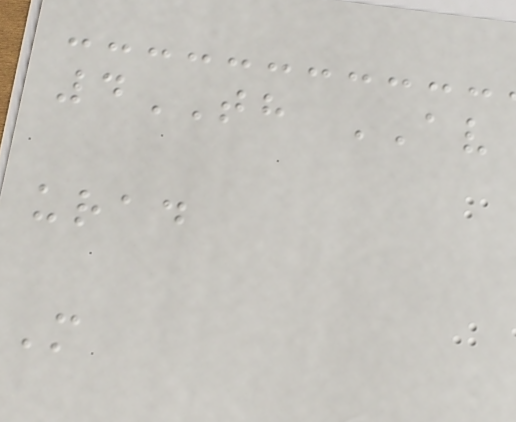4TH AV
urad
M
